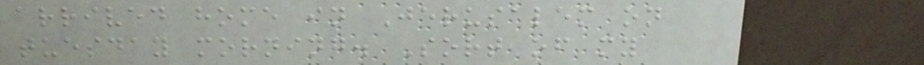arrived home in Jerusalem on
tuesday morning. Sort of my
